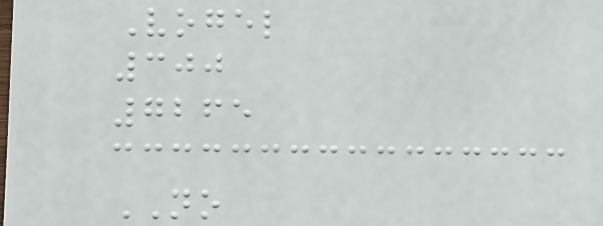Vogel
300
7265
NO
